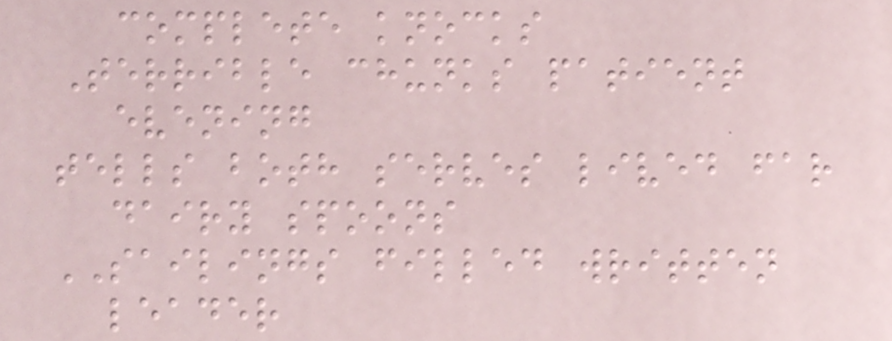complete knocks
Terrible chunks patient
evening
tells both serves lived far
dairy spoons
SAILINGS filled written
leader
